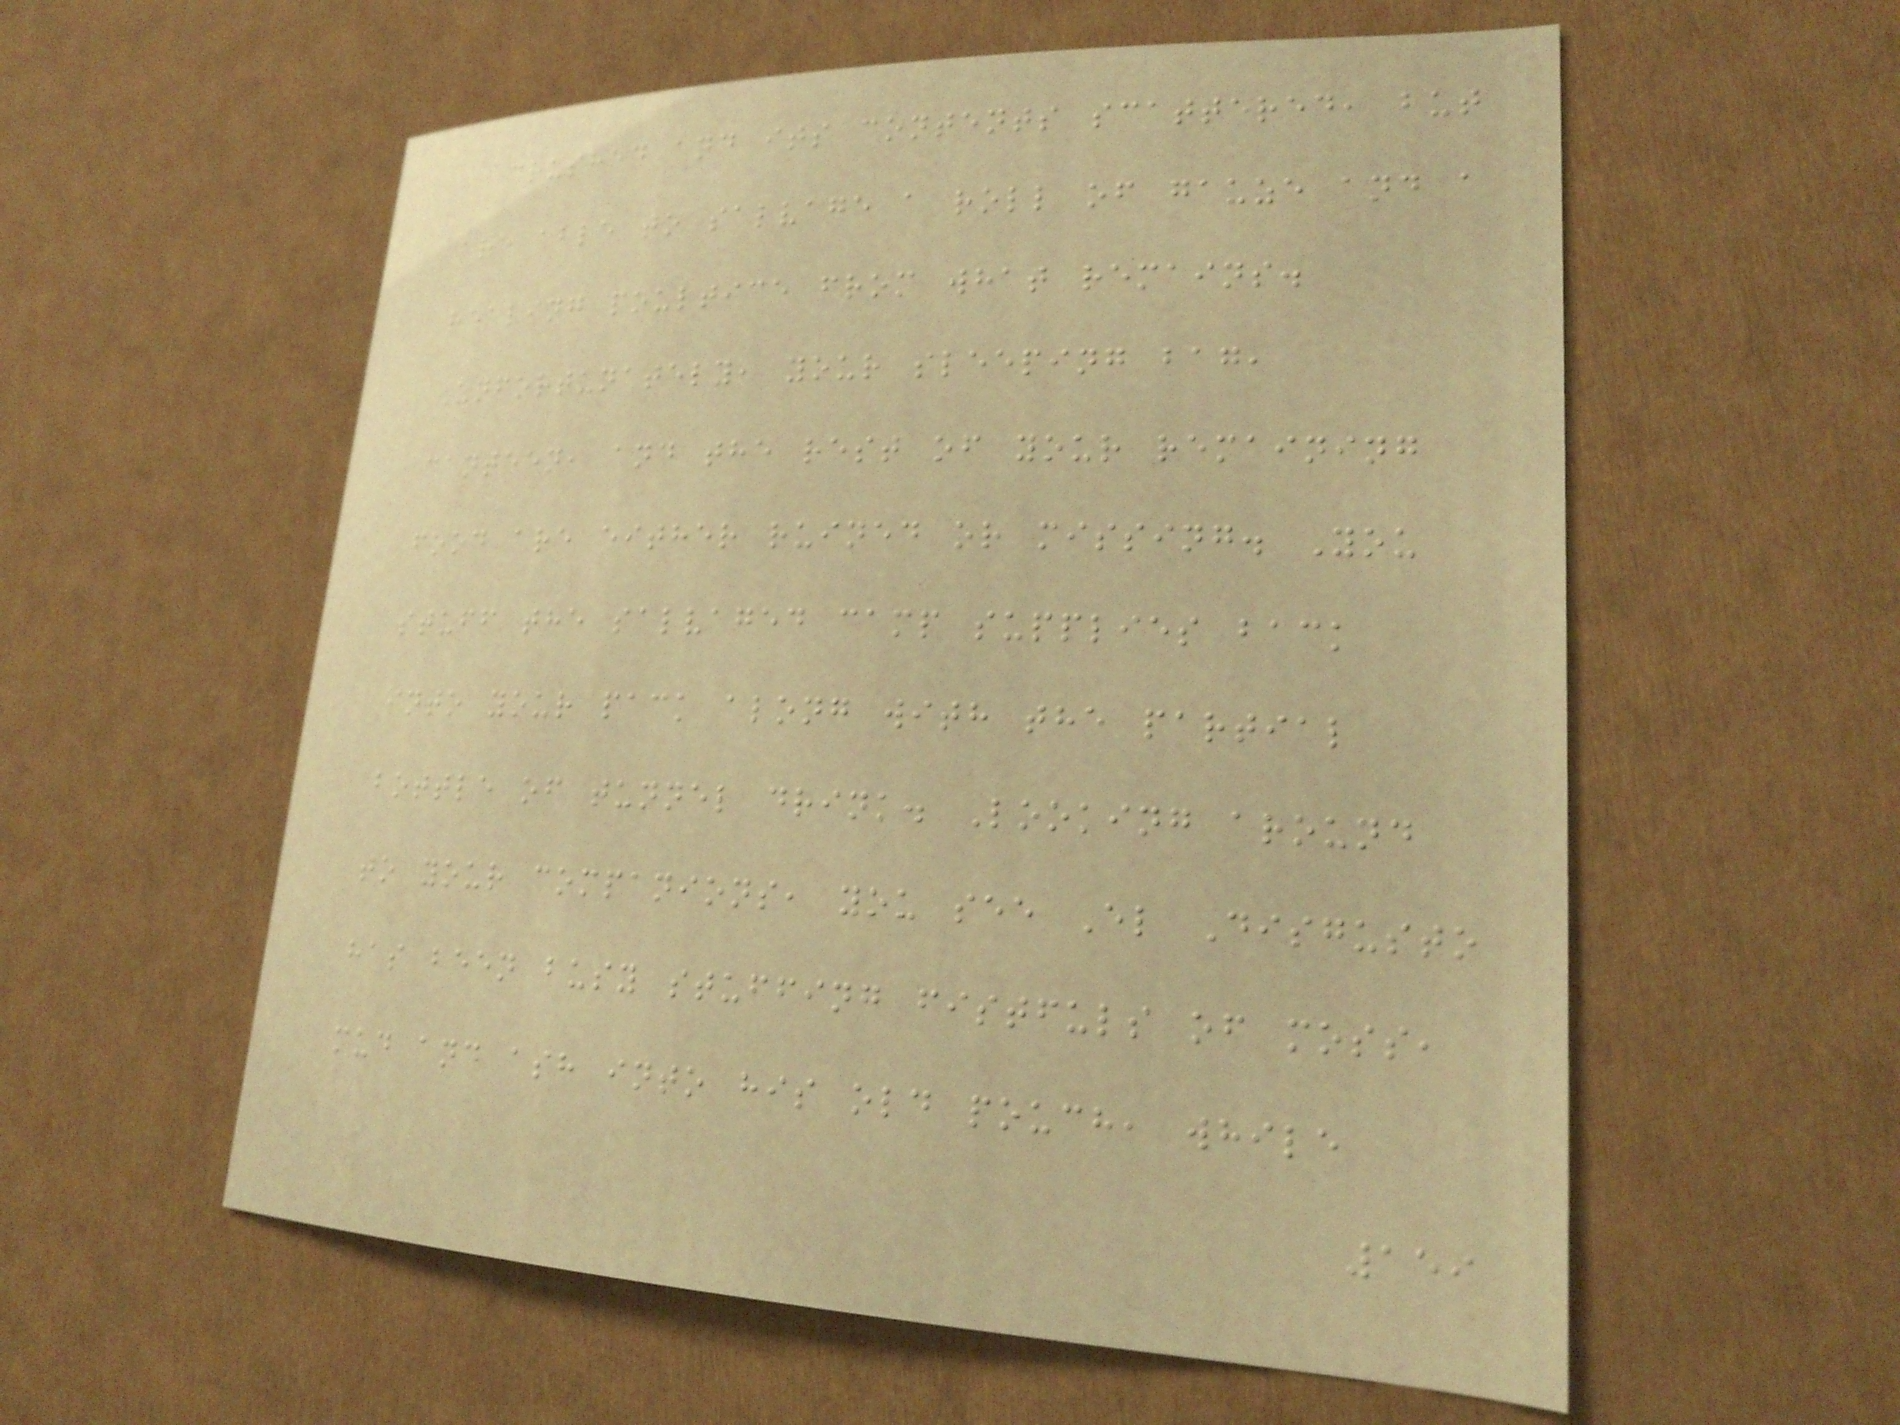crushed and its contents scattered, but
are able to salvage a roll of gauze and a
healing poultice from what remains.
Unfortunately, your sleeping bag,
canteen, and the rest of your remaining
food are either ruined or missing. You
stuff the salvaged camp supplies back
into your pack along with the partial
bottle of tunnel drink. Looking around
to your companions, you see El Disgusto
has been busy stuffing fistfuls of moss,
mud and ash into his old pouch, while
159
